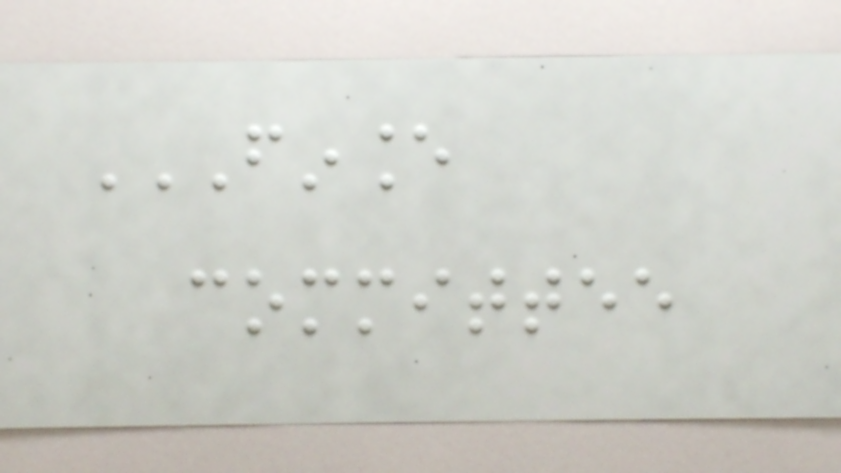FINANCE
COMMITTEE
